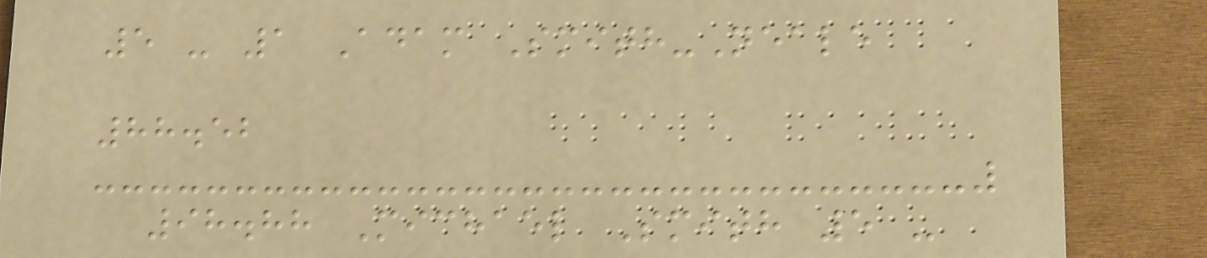5 - 1 Adam Smith-Neale
88.52
98.88 Michael Smith 5 -
